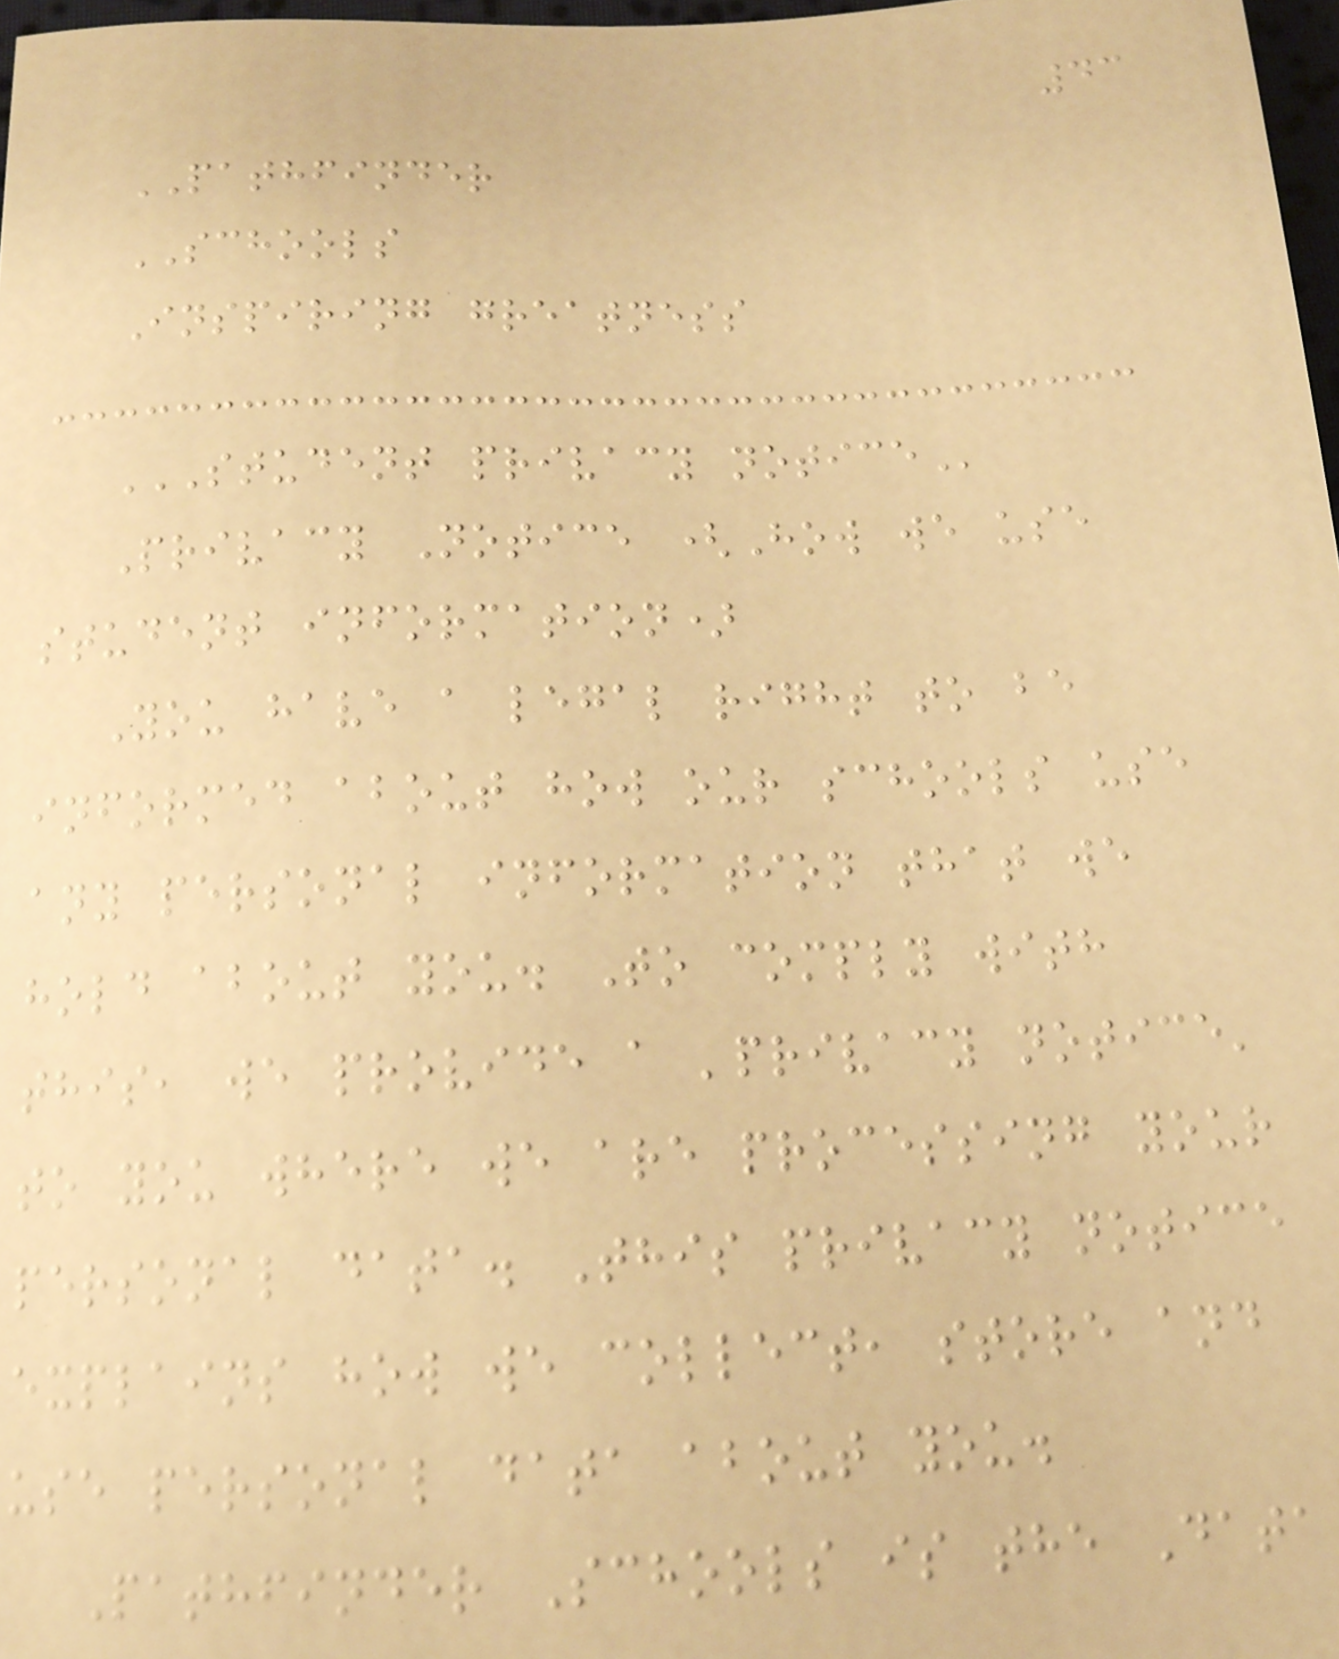43
PATHFINDER
SCHOOLS
Inspiring greatness
STUDENT PRIVACY NOTICE
Privacy Notice (How we use
student information)
You have a legal right to be
informed about how our schools use
any personal information that we
hold about you. To comply with
this, we provide a 'privacy notice'
to you where we are processing your
personal data. This privacy notice
explains how we collect, store and
use personal data about you.
Pathfinder Schools is the Data
